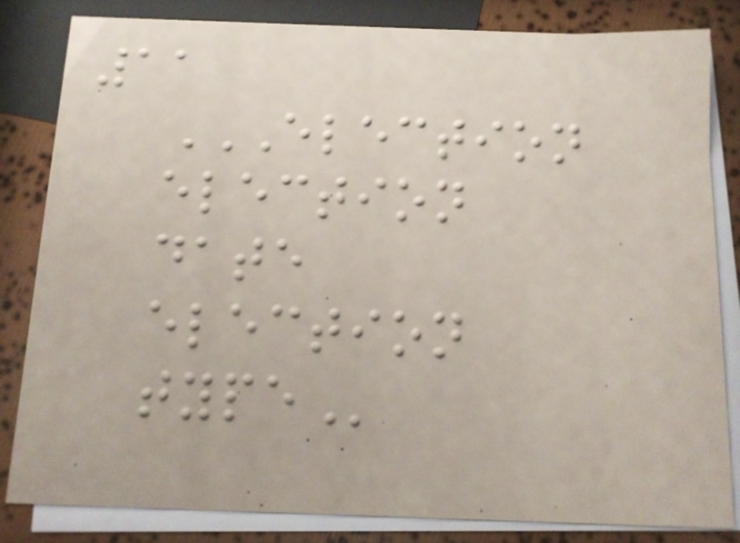11
ELECTION
ELECTION
DATE
ELECTION
TYPE
